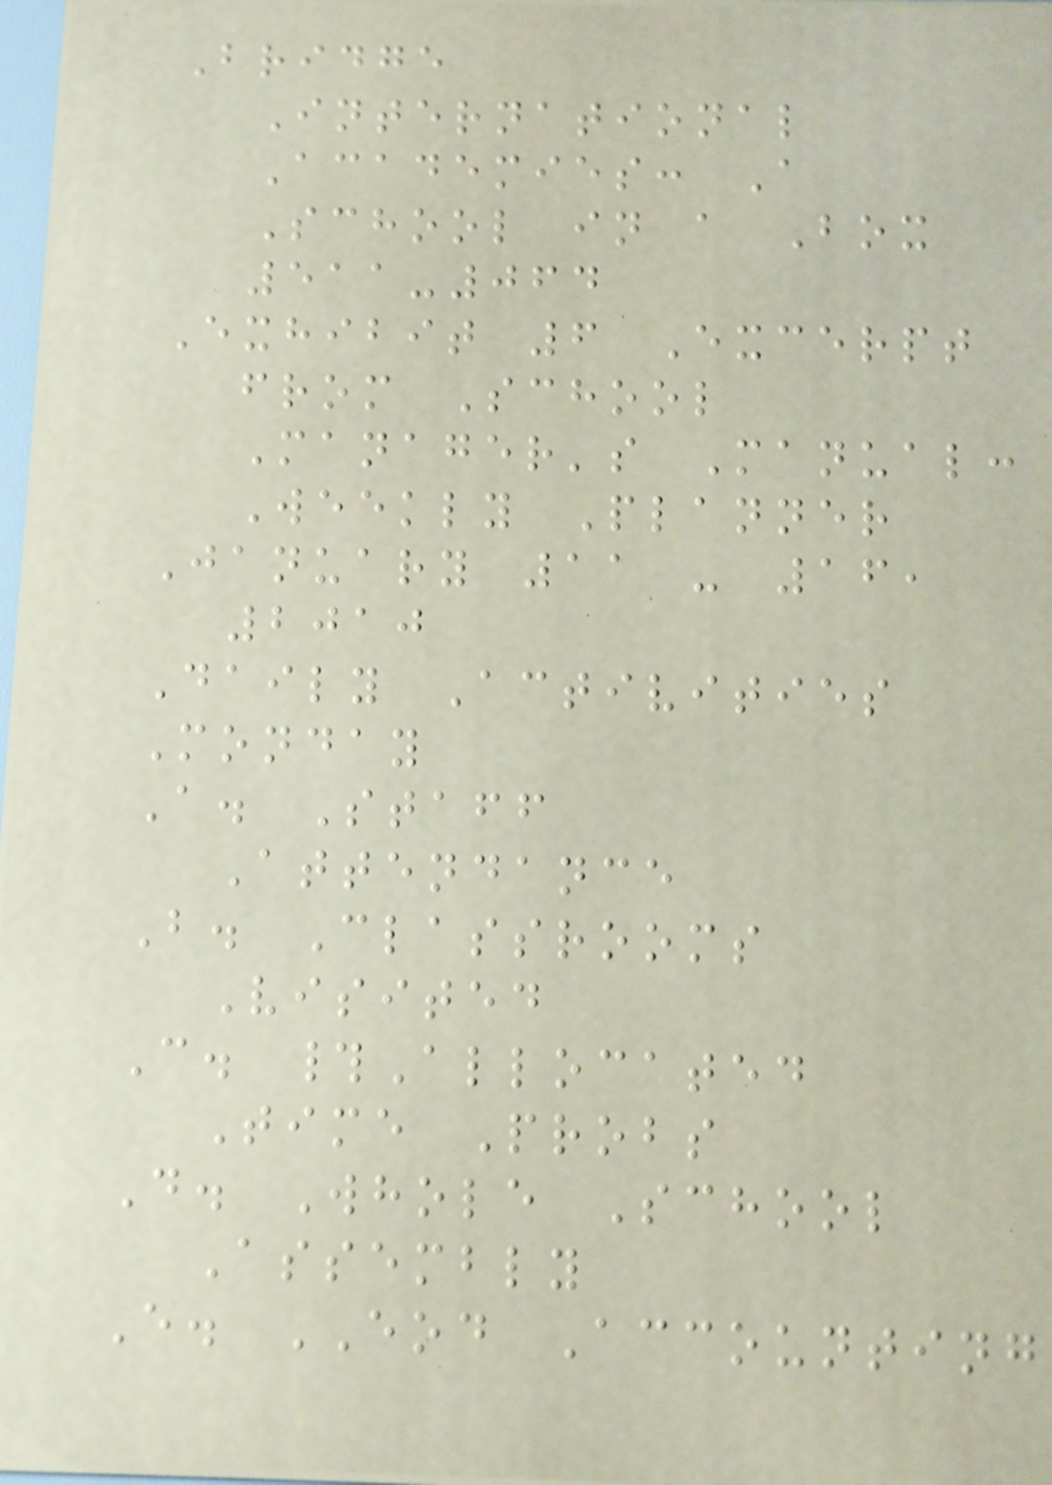Bridge
International
Academies: A
School in a Box
511-064
Exhibit 6 Excerpt
from School
Manager's Manual:
Weekly Planner
January 11 - 16,
2010
Daily Activities
Monday
A. Staff
Attendance
B. Classrooms
Visited
C. #Allocated
Time Probs
D. Whole School
Assembly
E. EOD Accounting
